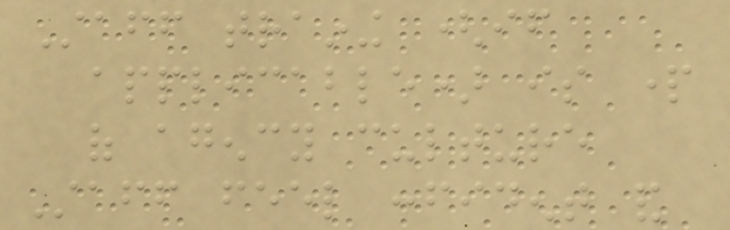Staff training (if
applicable) is part
of agency culture
Staff feel confident and
